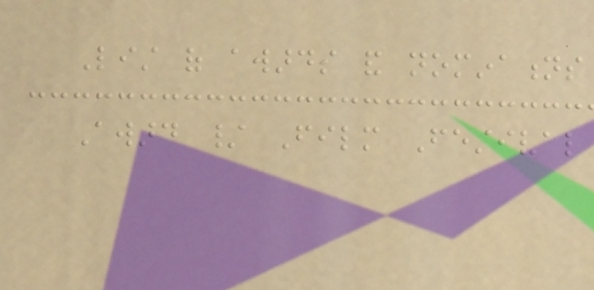List of awards and nominations
Award / Film Festival
